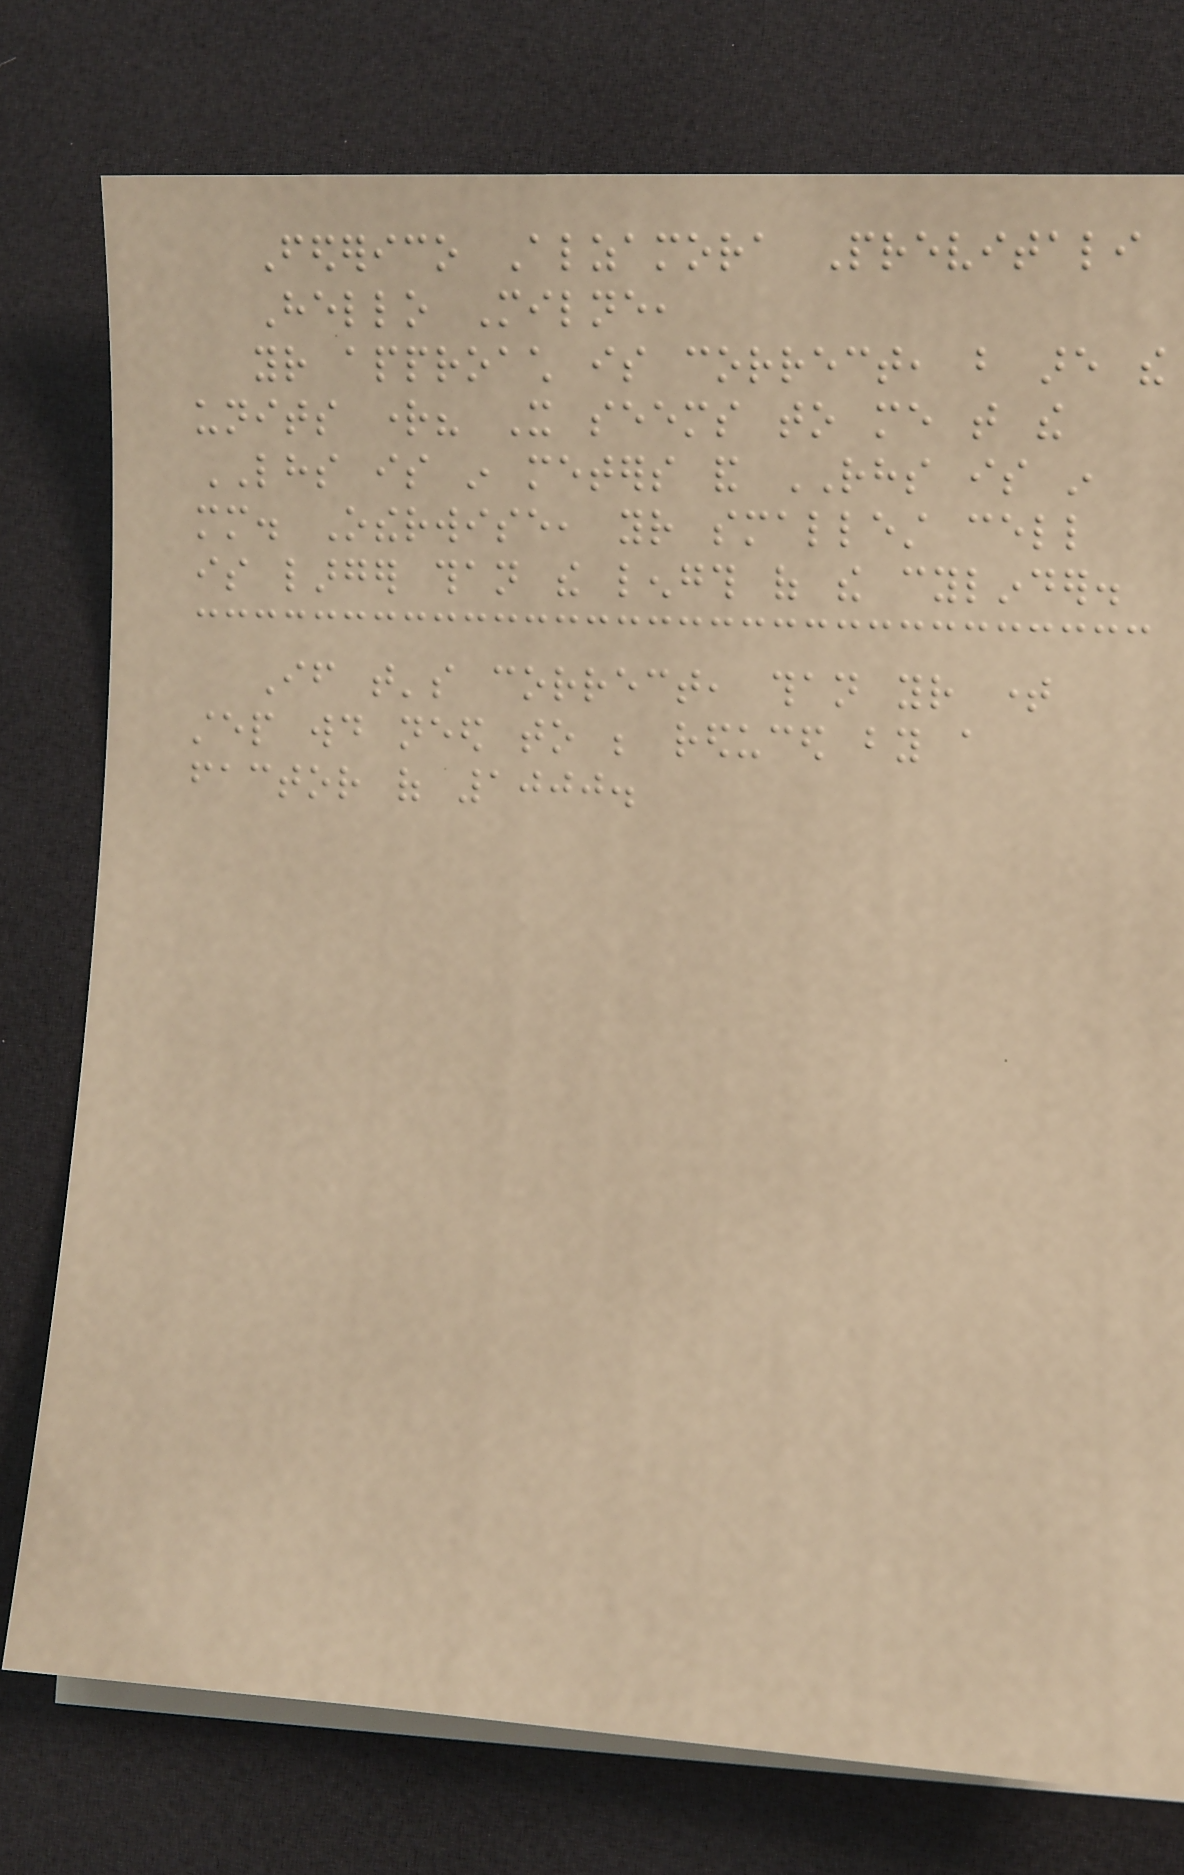Federico Alzamora Previtali
Hello Milne,
your approach is correct, but are the
units right? It seems to me that the
LHS is in meters and RHS is in
mm. Otherwise, your smallest cell
is larger than the length of the cylinder.
If that's correct, than your time
step would need to be reduced by a
factor of 1000.
